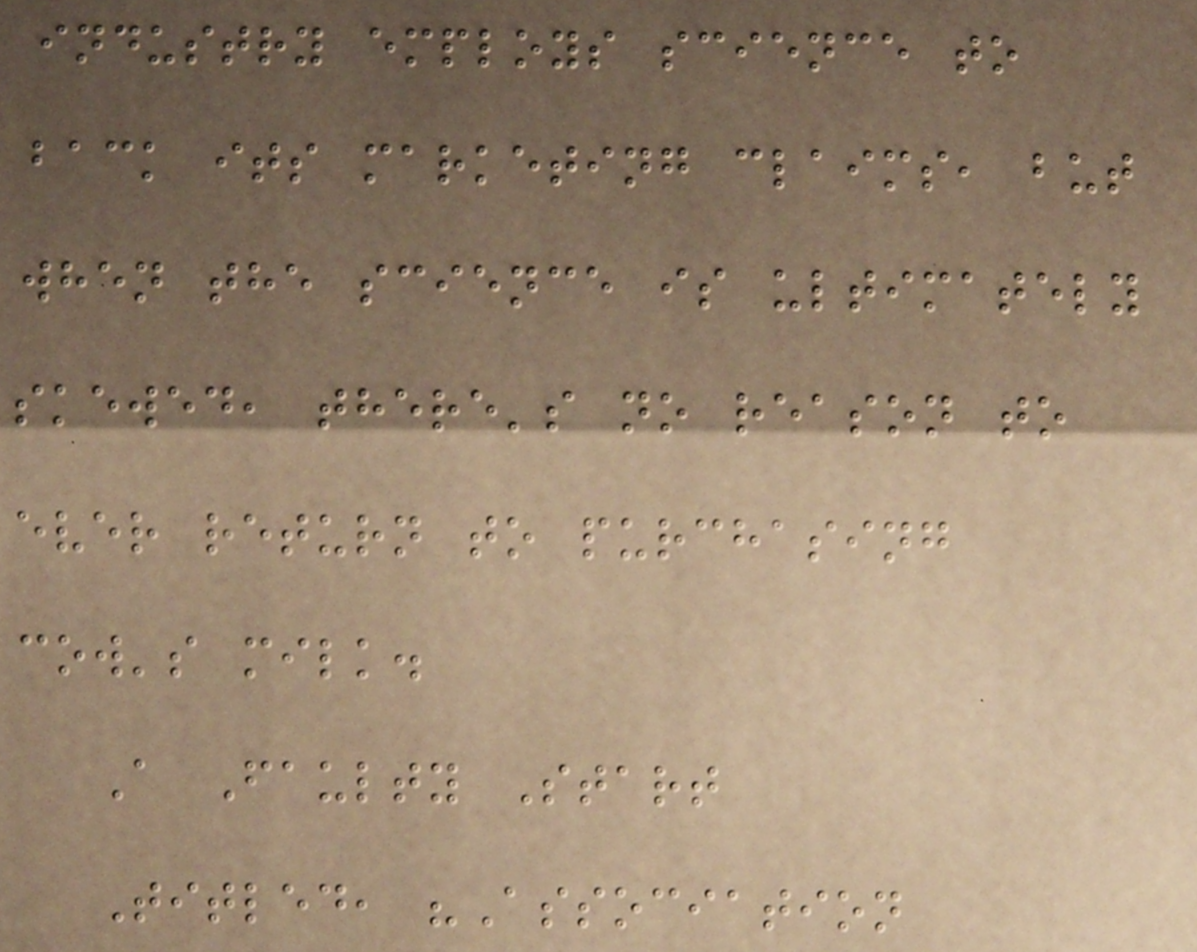industry employs science to
back its marketing claims, but
when the science is ultimately
skewed, there's no reason to
ever return to purchasing
cow's milk.
A Faulty Start
Titled, "Association
